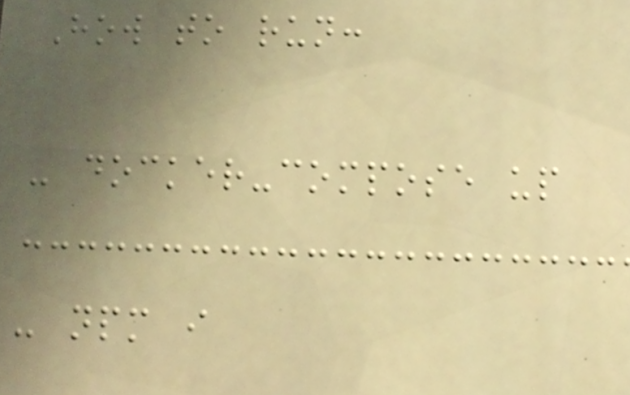How to run:
- docker-compose up
- npm i
